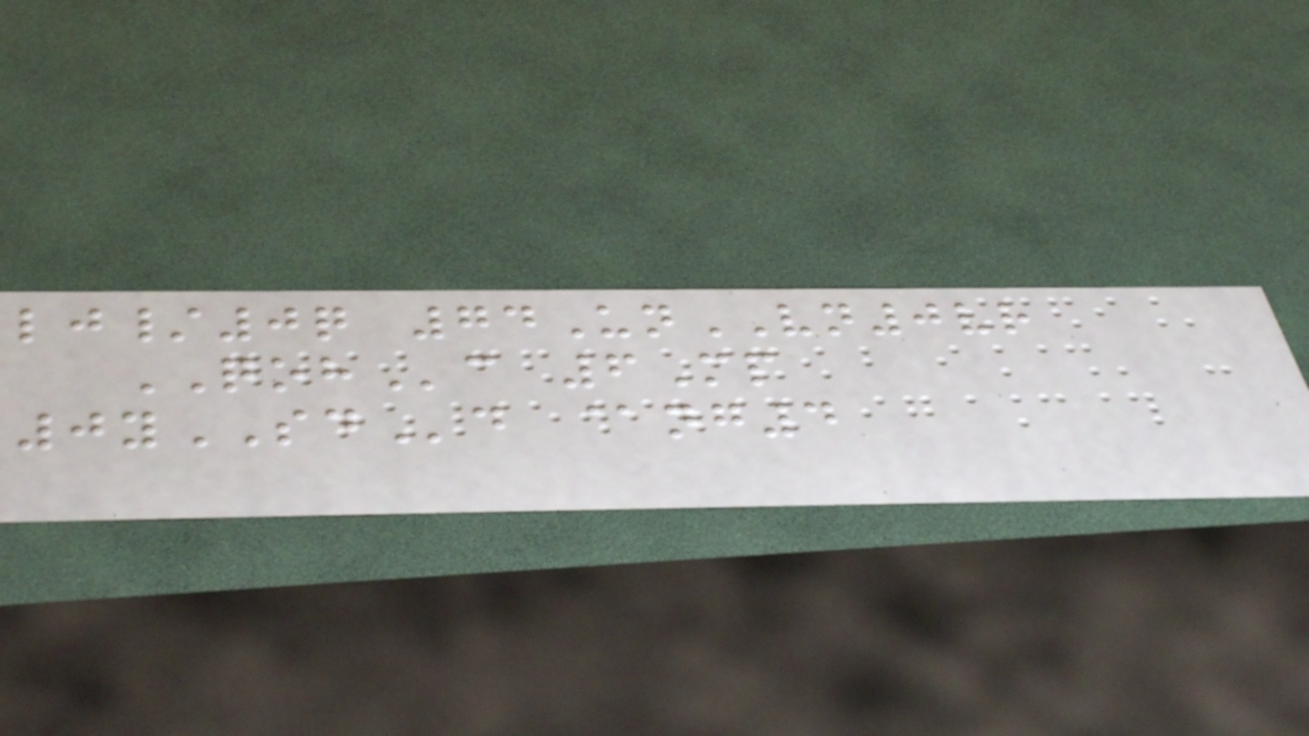lj/0q 74UnVN0vr
QOHc 6Mp
0ySDd @ng4
